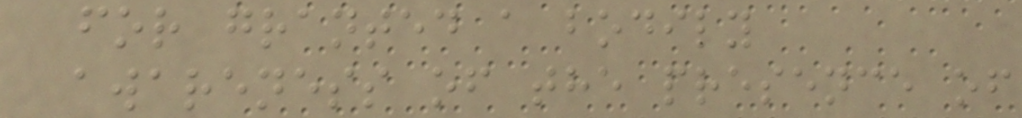for granted a bodily
awareness of the presence of
